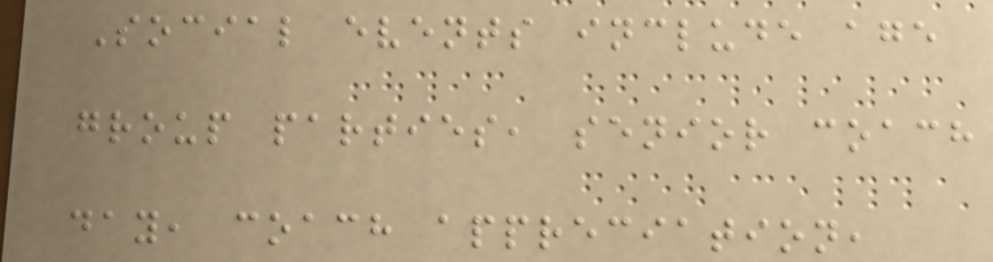Social events include age
group parties, senior coach
day, coach appreciation,
